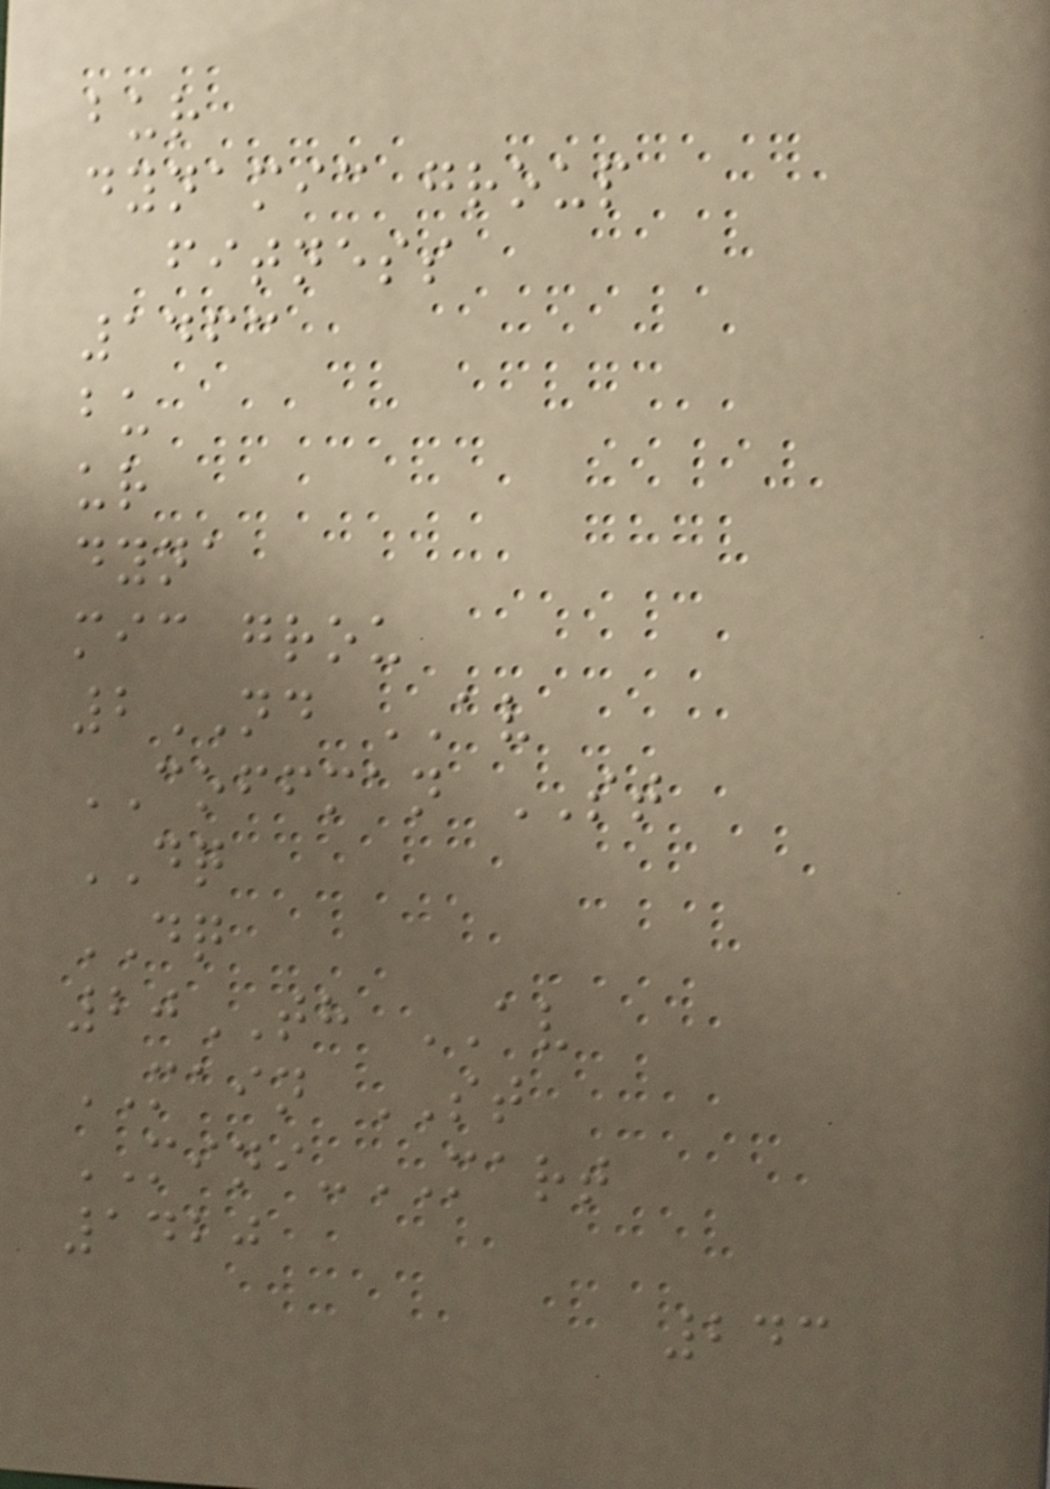bur
dynamic group
fitness
1463
bu
ur
dyna
mic grou
2ND AV
COFFMAN ST
DQ
DQ
20TH AV
MAIN ST
MINI-MART
1420
243
